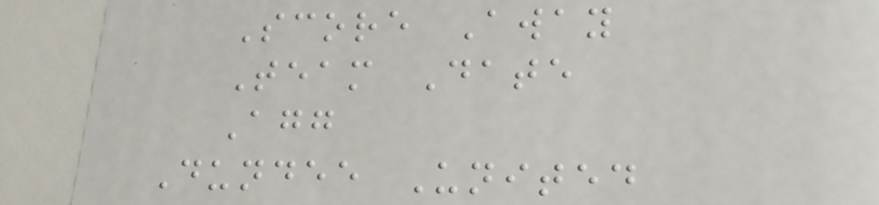Score Away
Team Date
Agg
Dundee United
